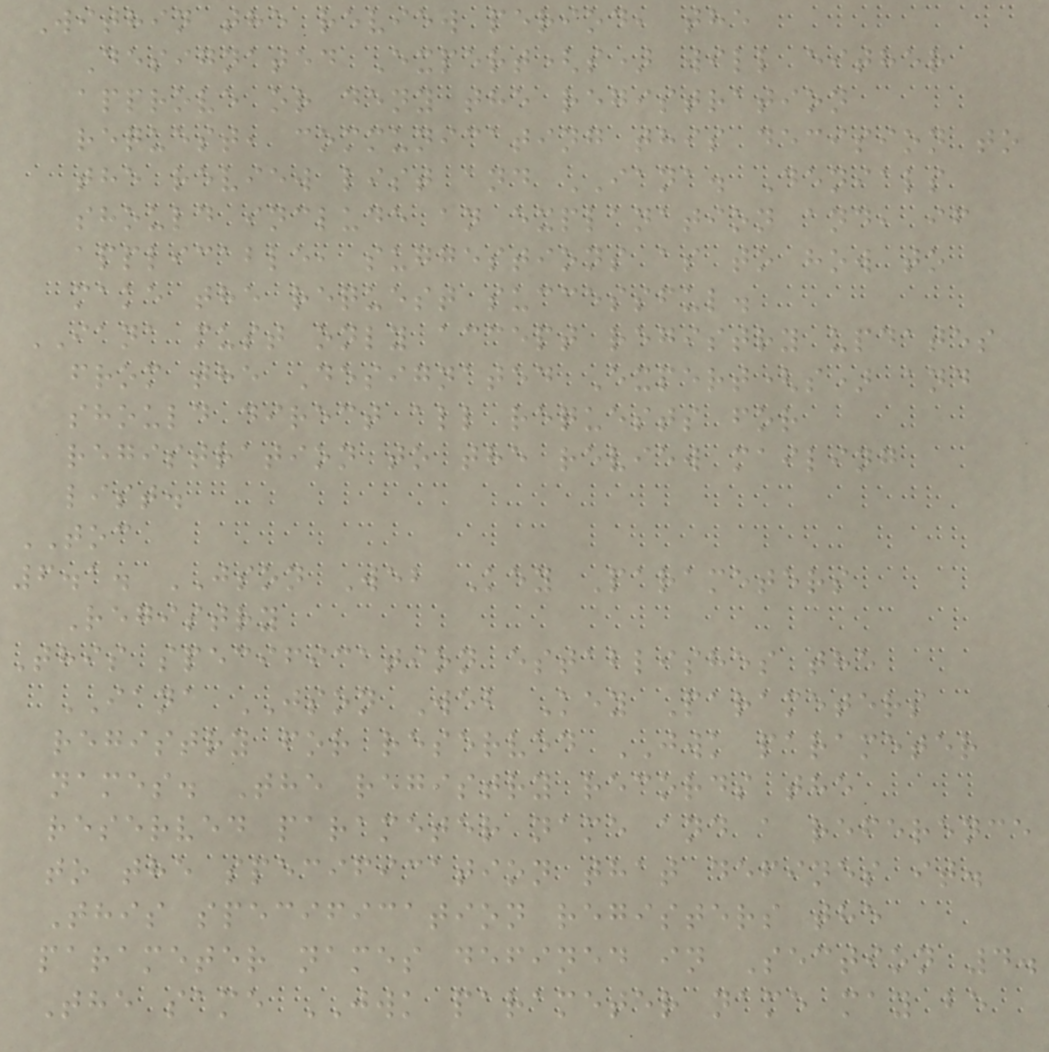Within the review period, the
Designated Expert(s) will either
approve or deny the registration
request, communicating this decision to
the review list and IANA. Denials
should include an explanation and, if
applicable, suggestions as to how to
make the request successful.
IANA must only accept registry updates
from the Designated Expert(s) and
should direct all requests for
registration to the review mailing
list.
TOC
6.1. JSON Web Key Parameters
Registry
This specification establishes the
IANA JSON Web Key Parameters
registry for reserved JWK parameter
names. The registry records the
reserved parameter name and a reference
to the specification that defines it.
This specification registers the
parameter names defined in Section 4.
The same JWK parameter name may be
